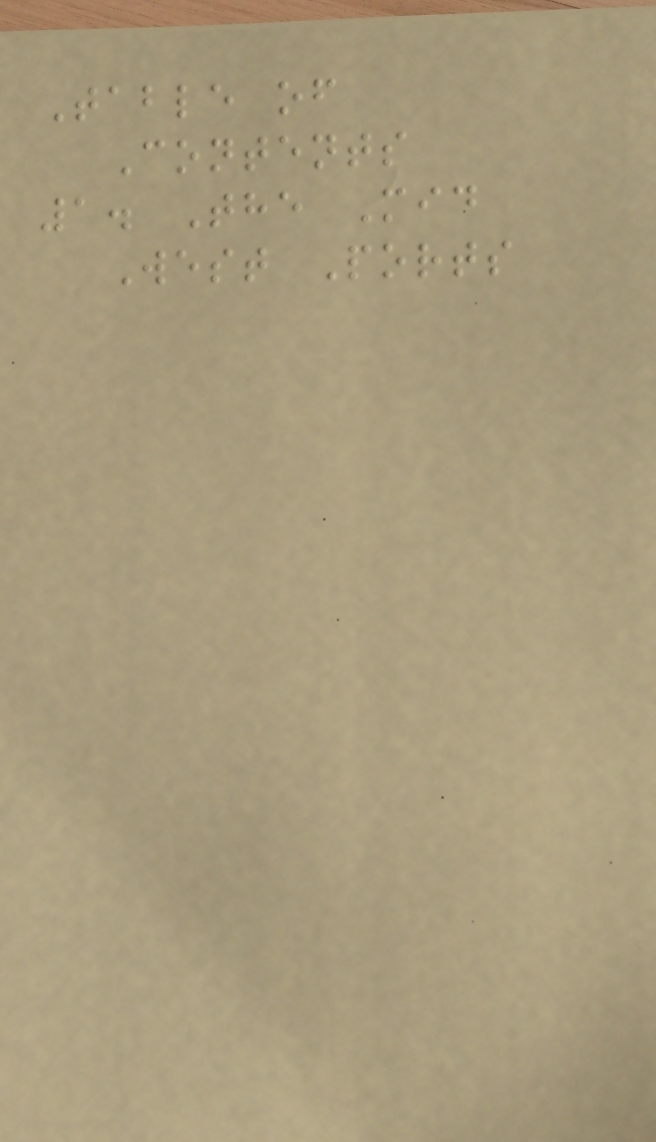Table of
Contents
1. The Mid
West Ports
